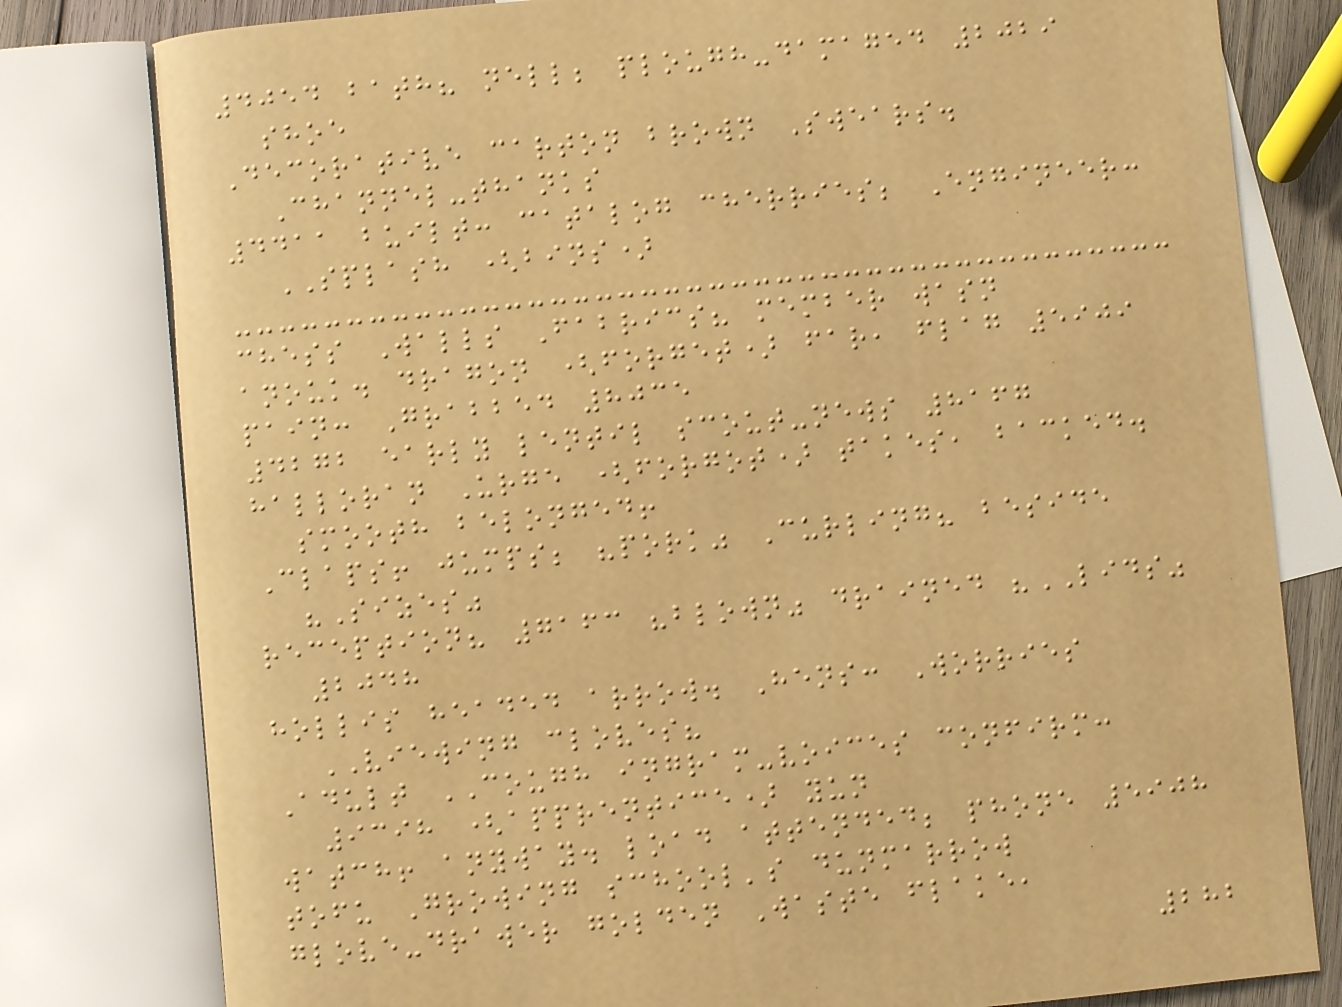4054 bath? nell; plough-damaged 2029
shoe
Decorative carton brown Swears.
Channel-thanks
4411 built: catalog cherries; Engineer:
SPLASH (bins)
chess Walls Fabrics? member wasn
anouk. dragon (forget) far, flag 5909
pain: Grabbed 8035
4272 early lentil scout-news 8167
halloran Urge (forgot) takes, backed.
smooth belonged!
Claps! jumps; "pork" Curling? beside
"Sizes"
reception? 7163 "blown" drained "LIDS"
2048
hollis headed arrow. Hens: Worries
VIEWING cloves?
Adult COUGH ingram-voices confirm:
9398 (apprentice) yun
watch! anyway. load attended; phone 5908
tofu Growing school's dunmarrow
glove-drawer golden Waste flake,
282
